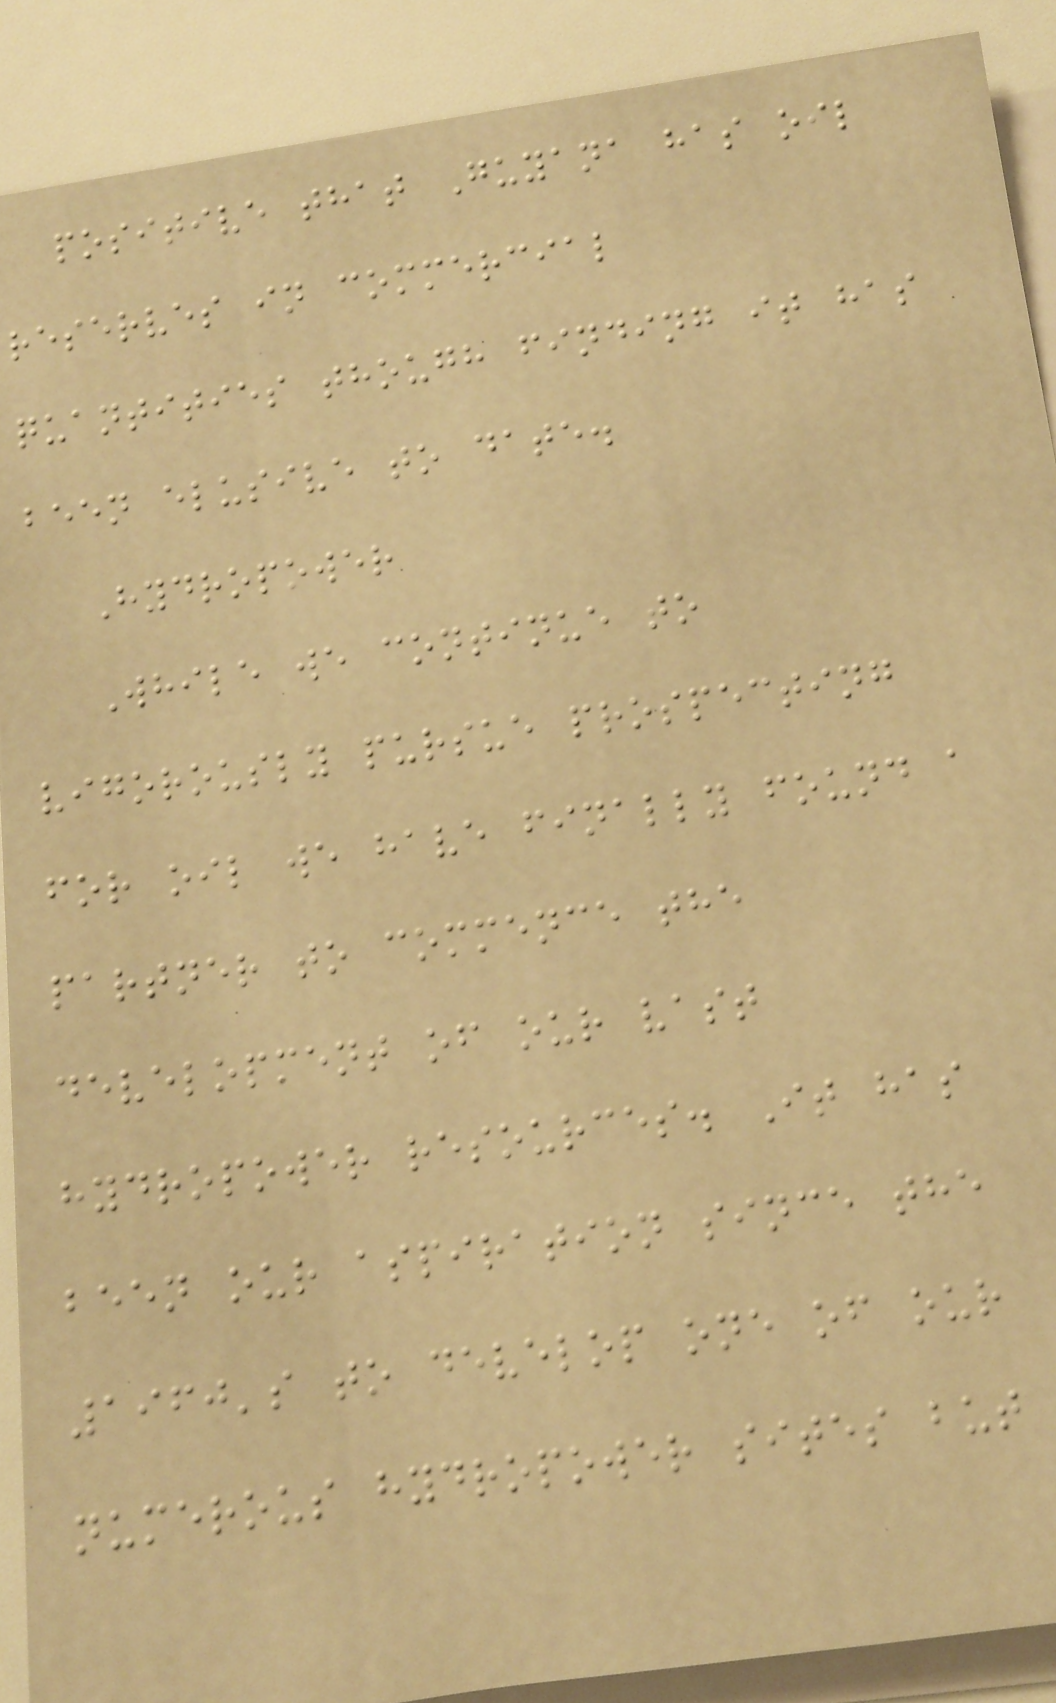positive that Guyana has oil
reserves in commercial
quantities though finding it has
been elusive to date.
Hydropower
While we continue to
vigorously pursue prospecting
for oil we have finally found a
partner to commence the
development of our vast
hydropower resources. It has
been our aspiration since the
1960's to develop one of our
numerous hydropower sites but
